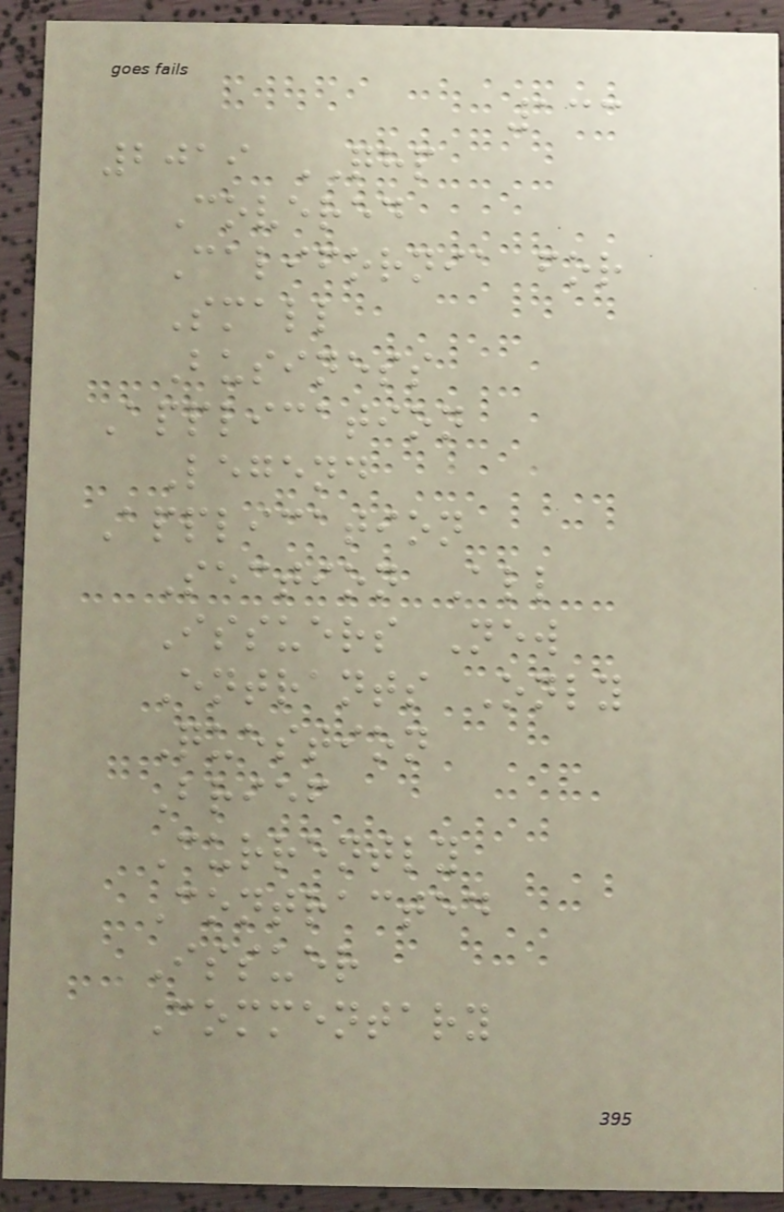133
2019 QHP
Covered
California for
Small
Business
Application
Legend
Application
Section All
Issuers New
Entrants Only
Question
Brief
Currently
Contracted
Issuer
Commentary
